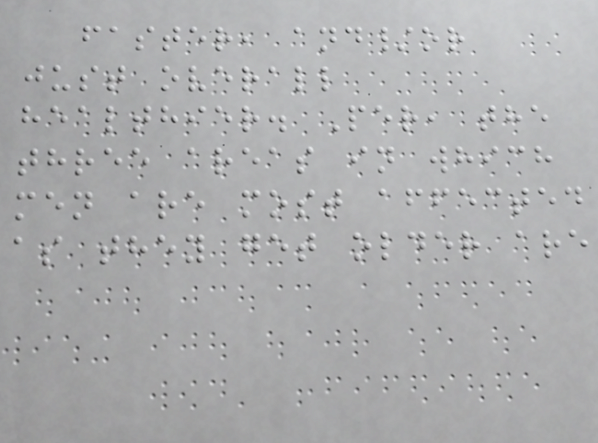faster, and/or
just overall
healthier. Per, the
three areas in which
men are most affected
as they get older are
